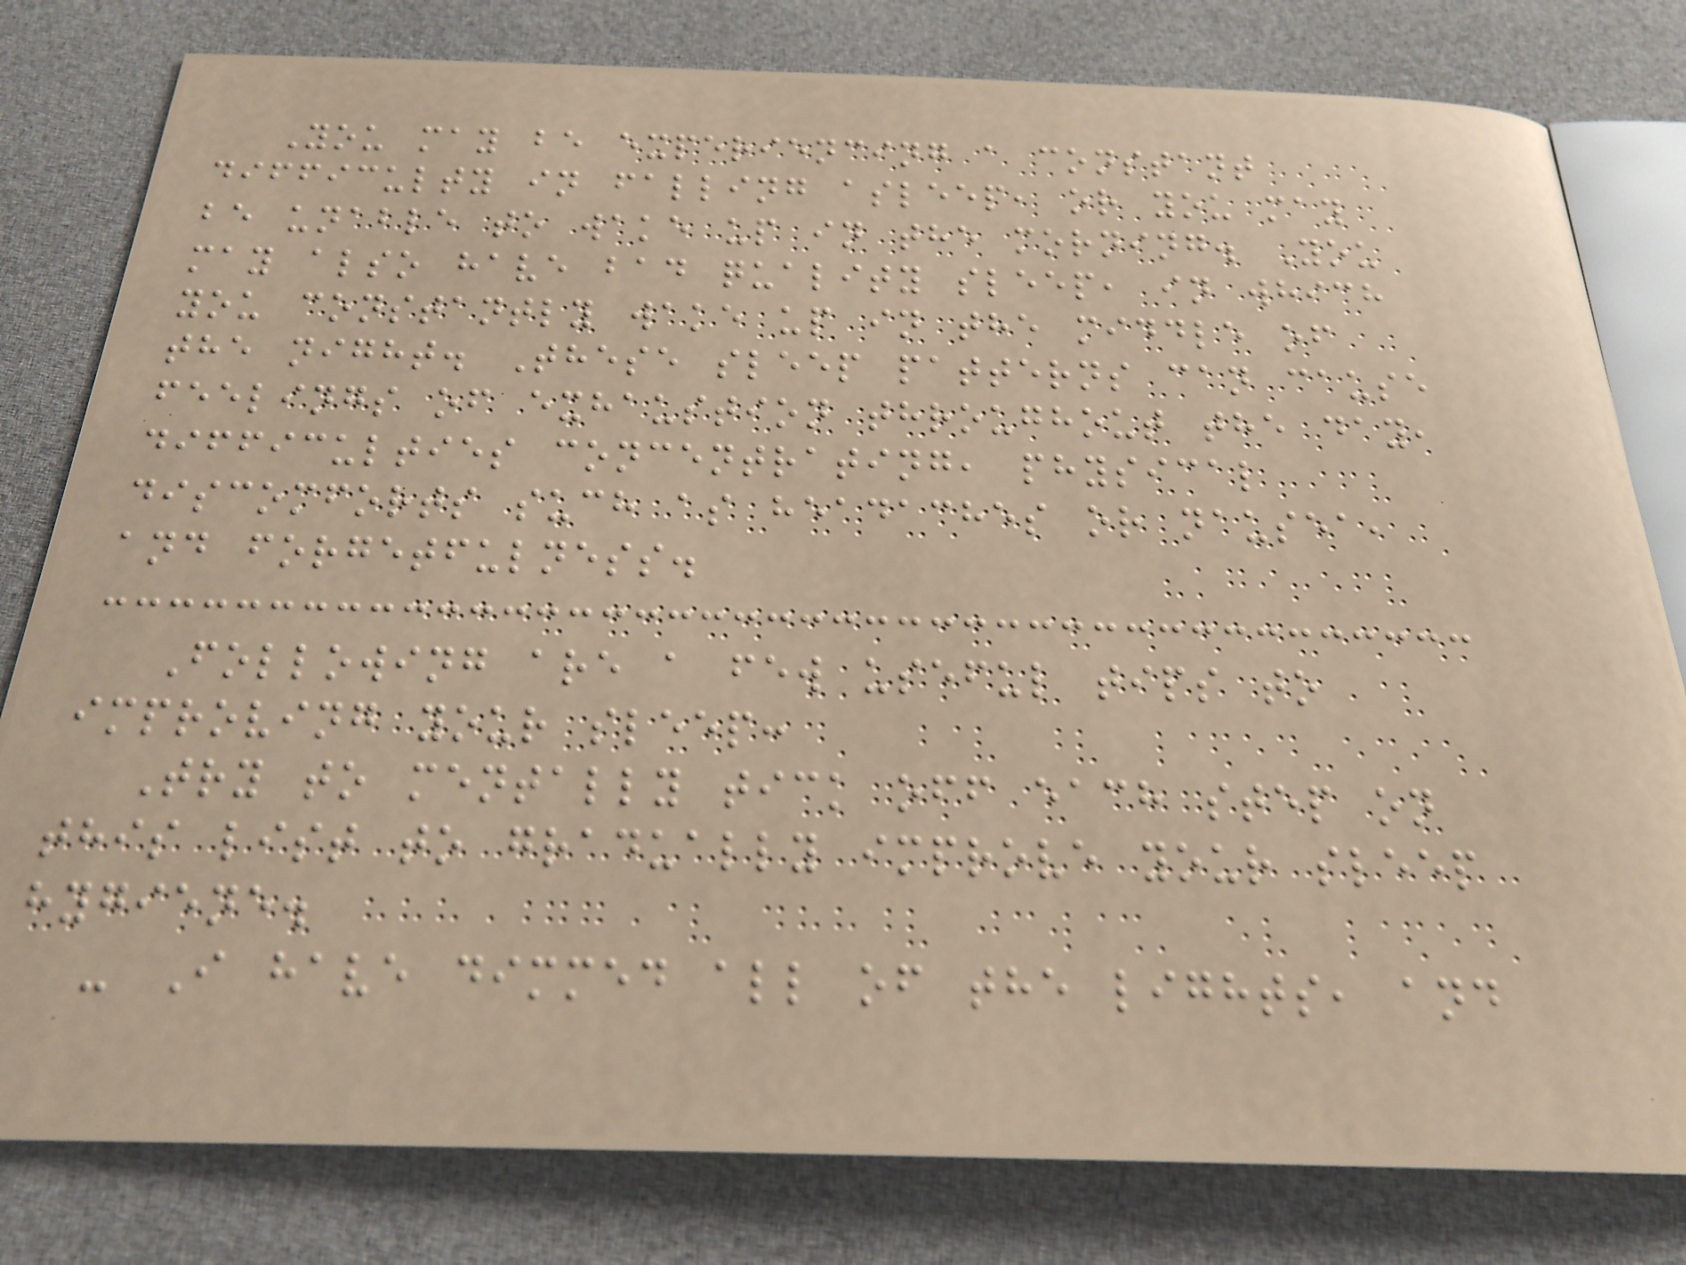You may be experiencing a constant
difficulty in falling asleep, or you may
be unable to wake up in the morning. You
may also have bad quality sleep, in which
you constantly wake up in the middle of
the night. These sleep patterns can cause
feelings of exhaustion throughout the day,
difficulties concentrating, physical
discomforts such as headaches or nausea,
and forgetfulness.
Following are a few useful tips to
improving your sleep:
Try to mentally tick off each step on
this list to gradually improve your sleep
hygiene.
- I have dimmed all of the lights, and
